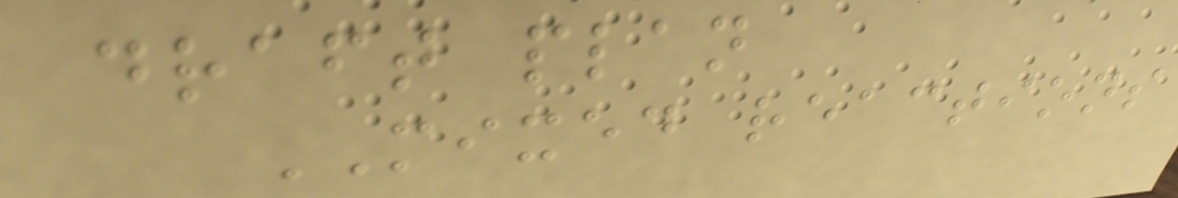draft plan
MIXED reactions
